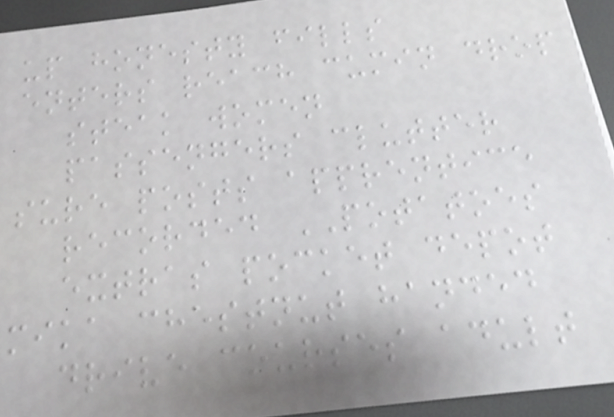up honesty fills
enters reach cumin drop
steak women
passengers clutter
sure posts apprentice
recorded POTATOES
extras pocket depot
mika chestnut handed
drive courses adult
